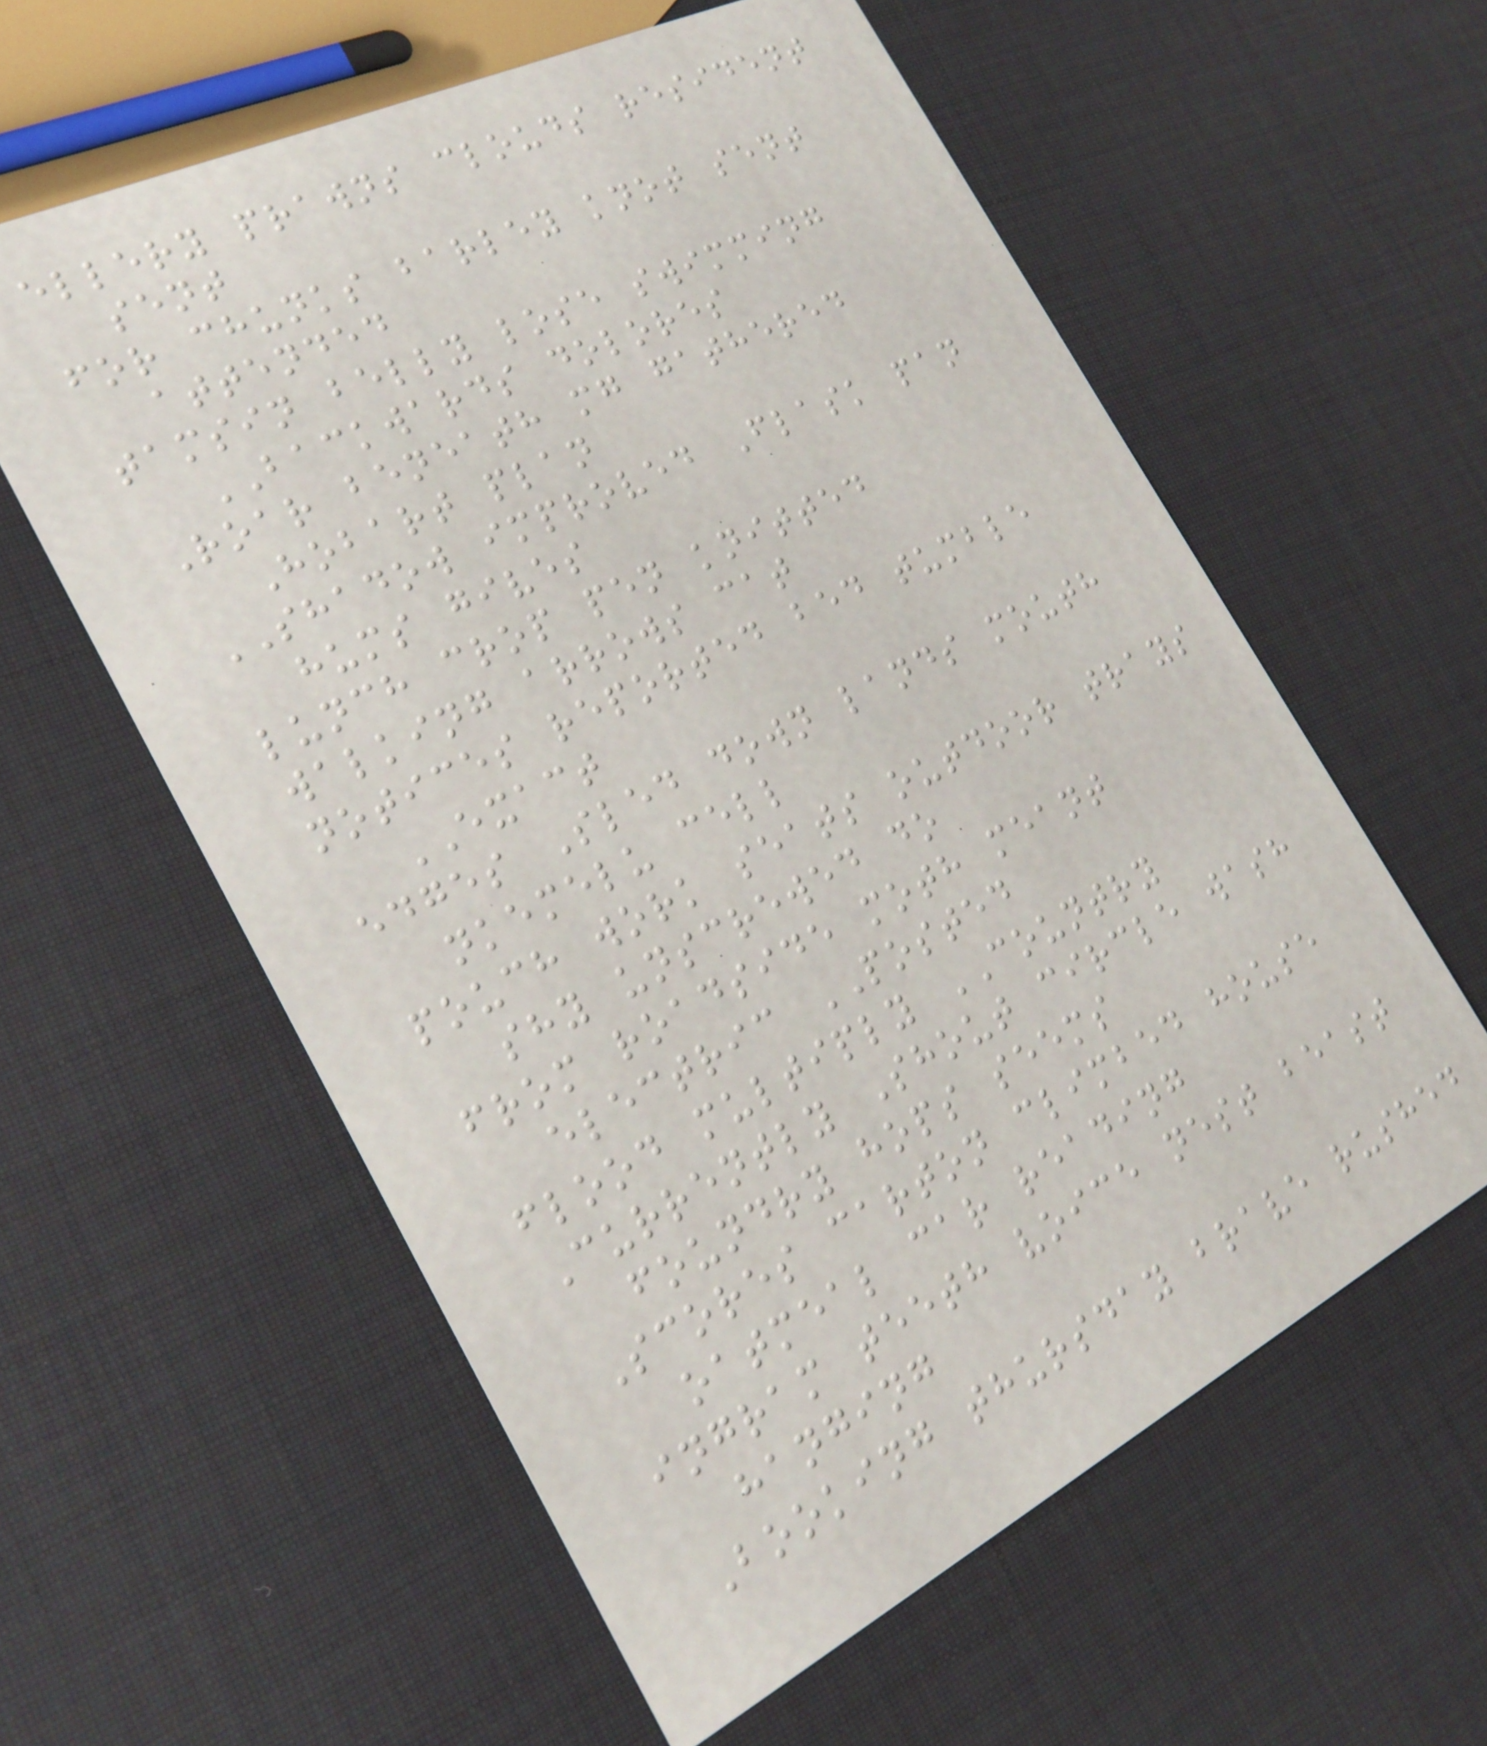ellery prawns clouds resident
sent
for chunks barley knot sent
attended
tamsin belly lose swimming
BACKWARDS dolores
Roar beneath mg gathered
Hobart plan
SHADOW improved Flask pan
hums gives
lunch crop pen knitted
walking arrows cat
notices reported bed tumble
EXACT
edges Sled down lands mouth
nkemelu cell
pouch work seats outdoor trays
shy unscrewed do
from roadside moth meant
electric POSTED
flood multiply COUNTRY
Currently Shout circle wash
foundry hops seems
Scores carton climbed house
oatmeal car reading
ingram teeth voice nest beast
hanging
Booking thursday brave rushed
